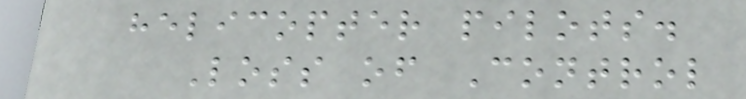helicopter pilots.
Loss of Control
